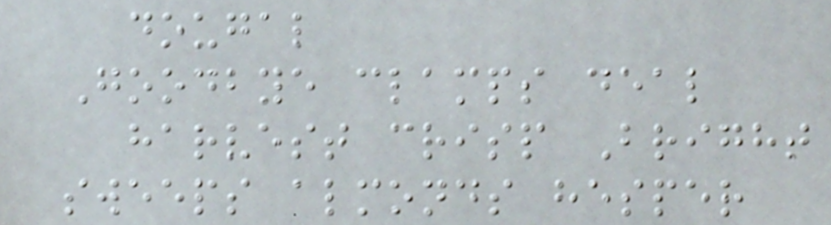dougal
Goodbye clamps deal
harvest crisp Bright
sweeps almonds hesper
